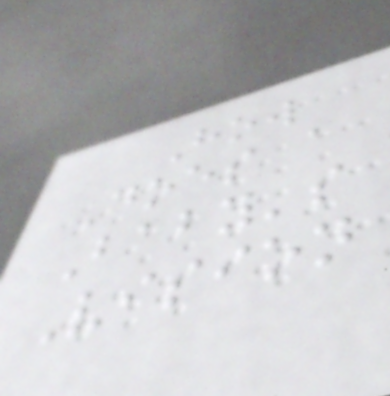How
Does a
Baby's
Vision
